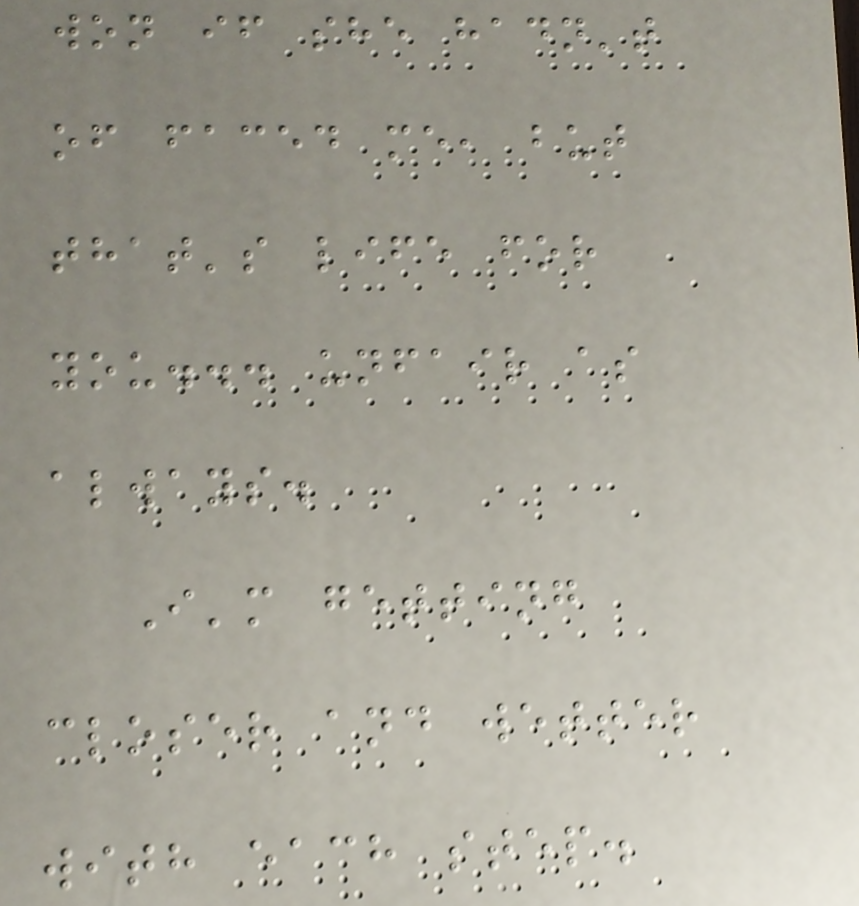won if she hadn't
of faced me, but
that's life for
you... unfair as
always.
I'm getting
closer and wetter
with each step.
